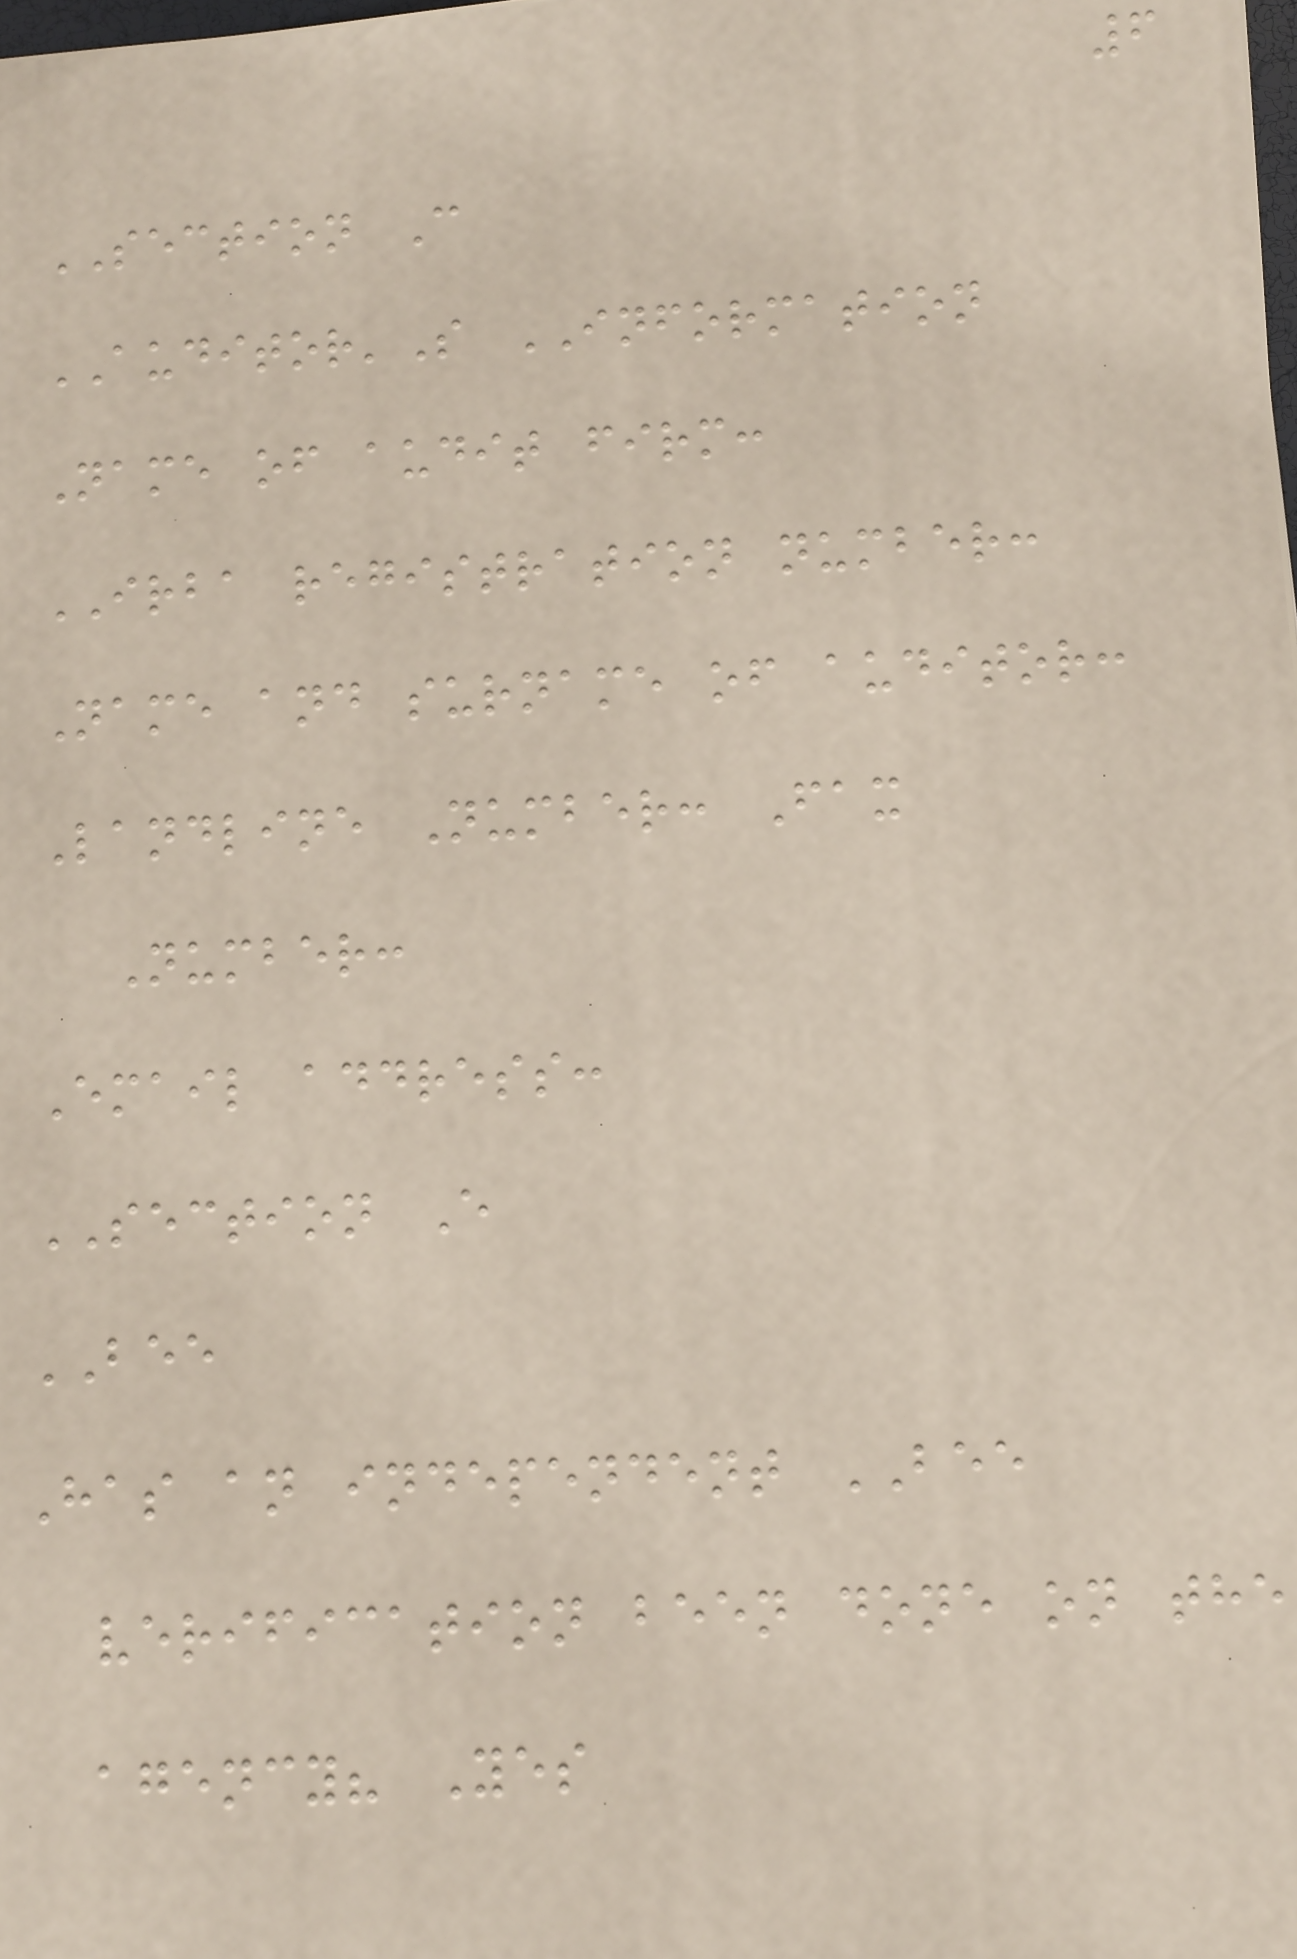6
SECTION C
AUDITOR'S INFORMATION
Name of audit firm:
IRBA registration number:
Name and surname of auditor:
Landline Number: Fax
Number:
Email address:
SECTION E
BEE
Has an independent BEE
verification been done on the
agency? Yes
